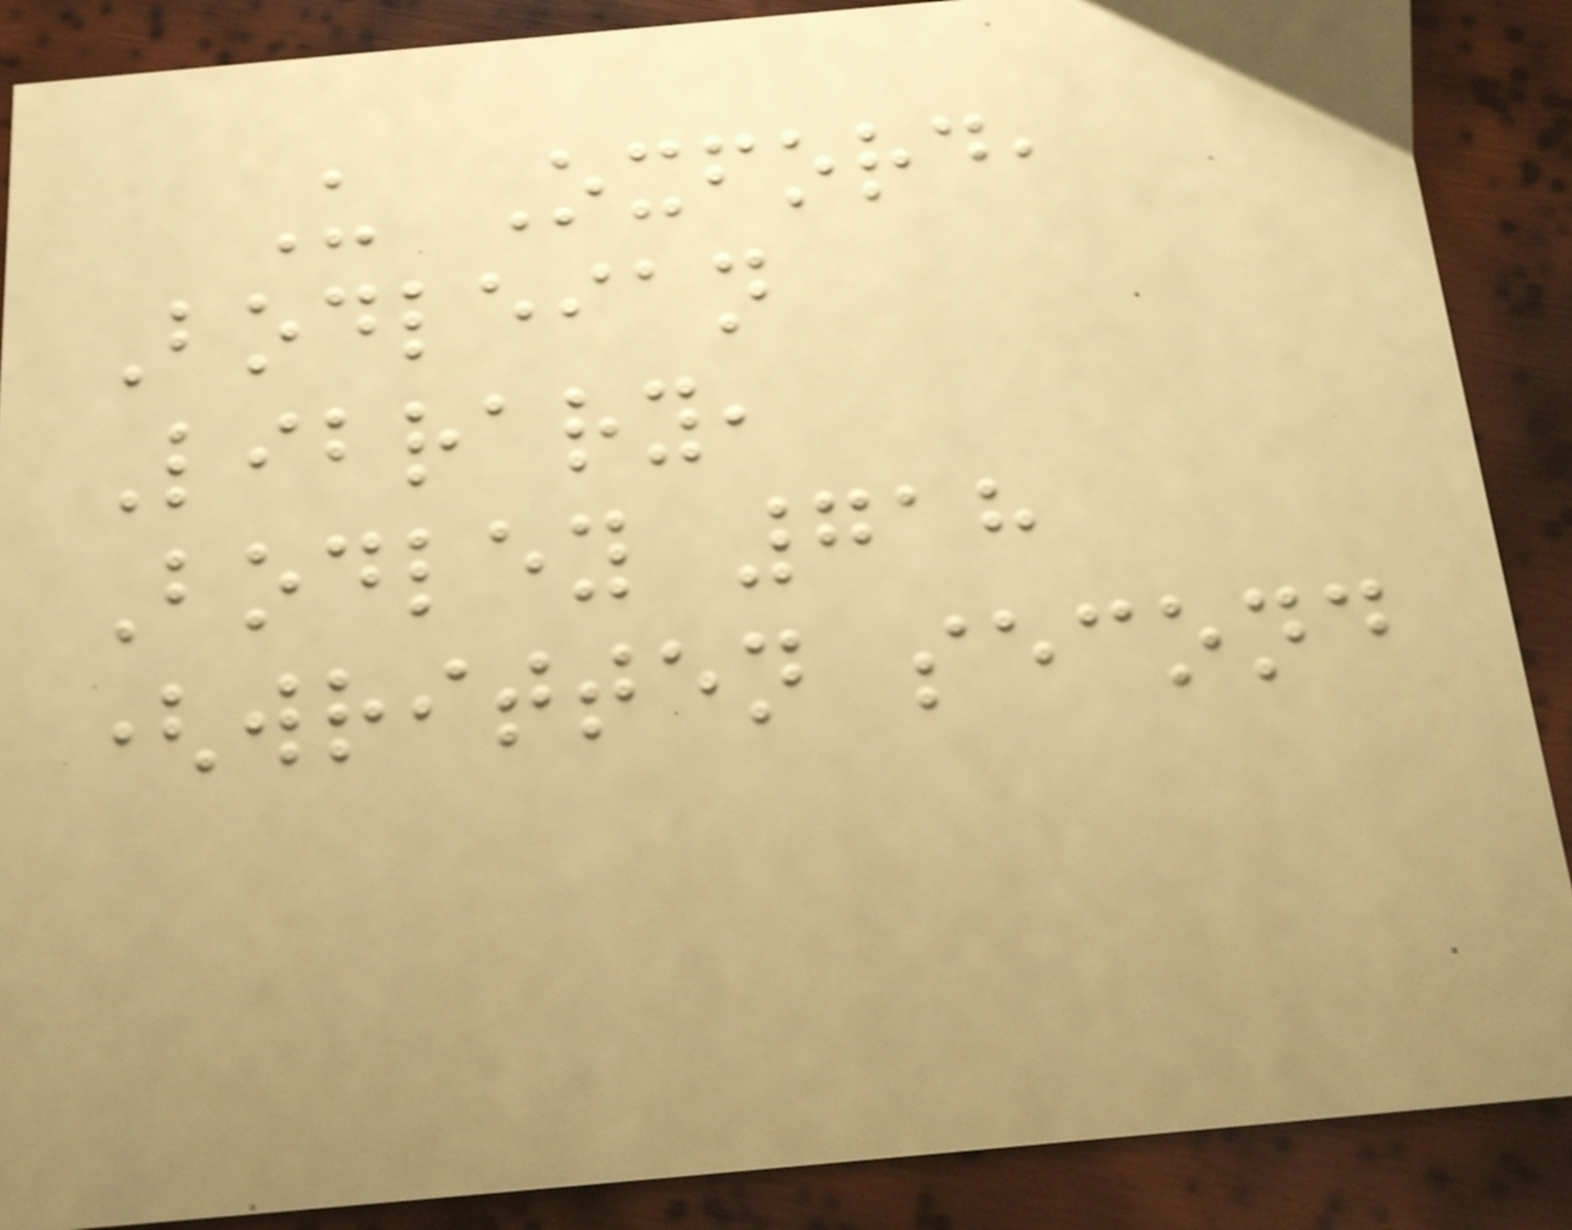U Oxford,
Bodleian
Library,
Bodley 718
(written second
